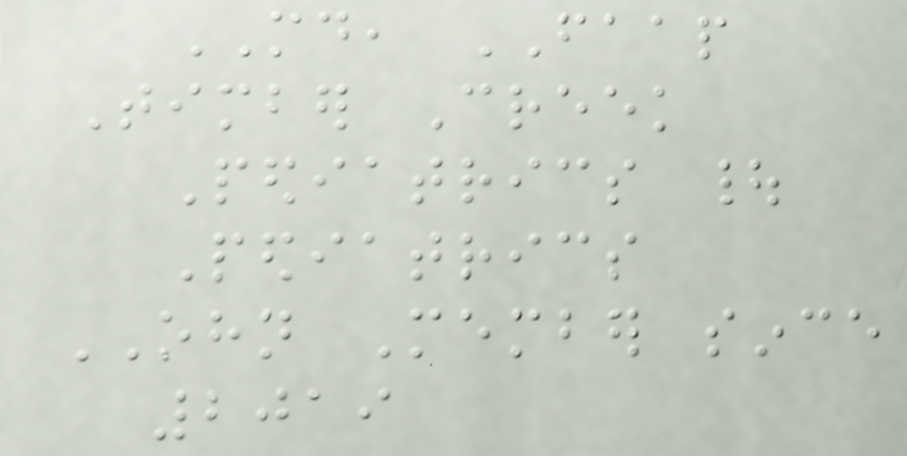MD, FAAP
Timber Creek
Pediatrics |
Pediatrics
OHN Member since
2019
